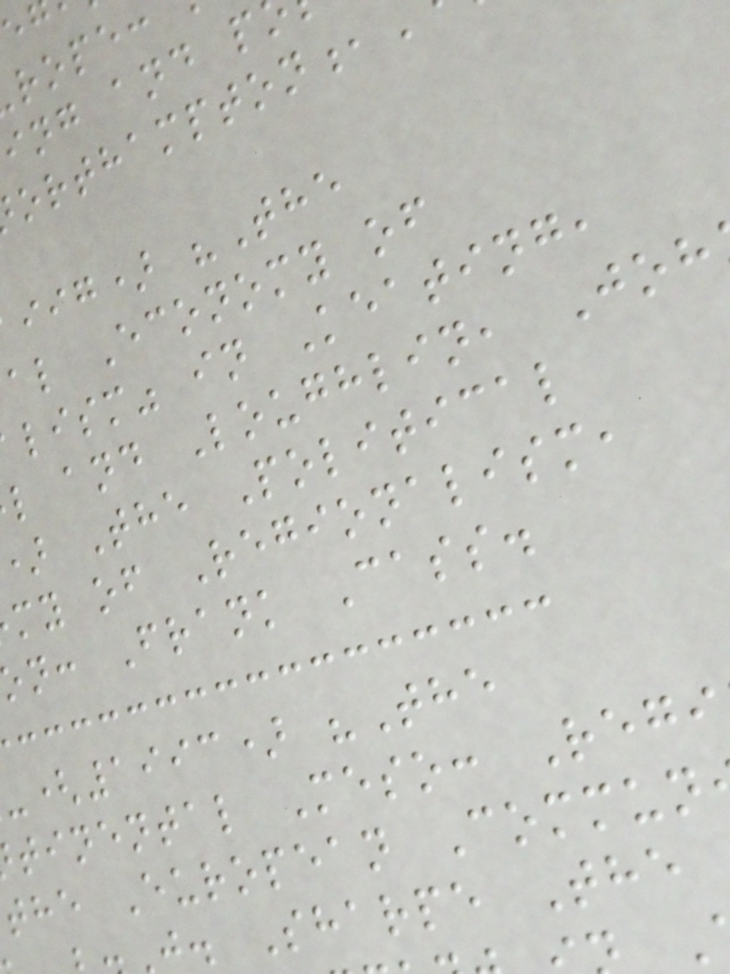ing and p
iig) "The
al Economy of
lism" in Keating,
l and Loughlin, Joh
The Political
my of Regionalism,
n: Frank Cass.
-(1993) "The
tinental Meso: Regi
the European Commun
j. Sharpe The
